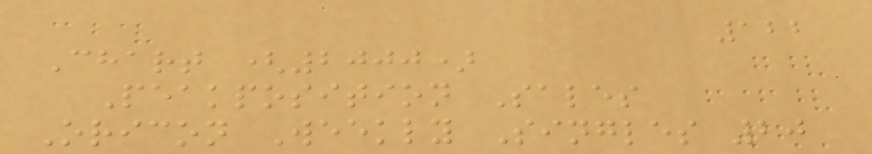122
Chart (2000)
Peakposition Sales
Oricon Weekly Singles 20
